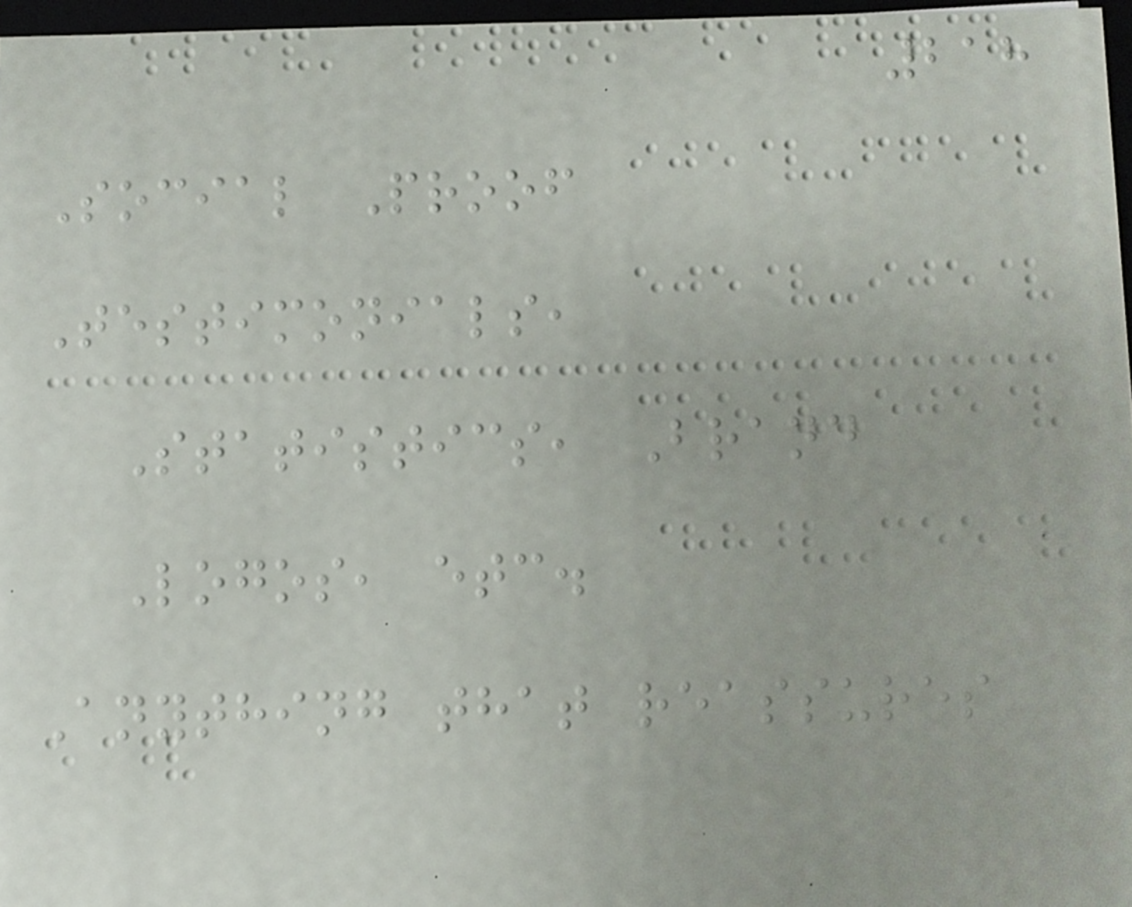218
Social Proof
Testimonials,
Statistics, Brand
Logos, etc.
Anything that reassures
